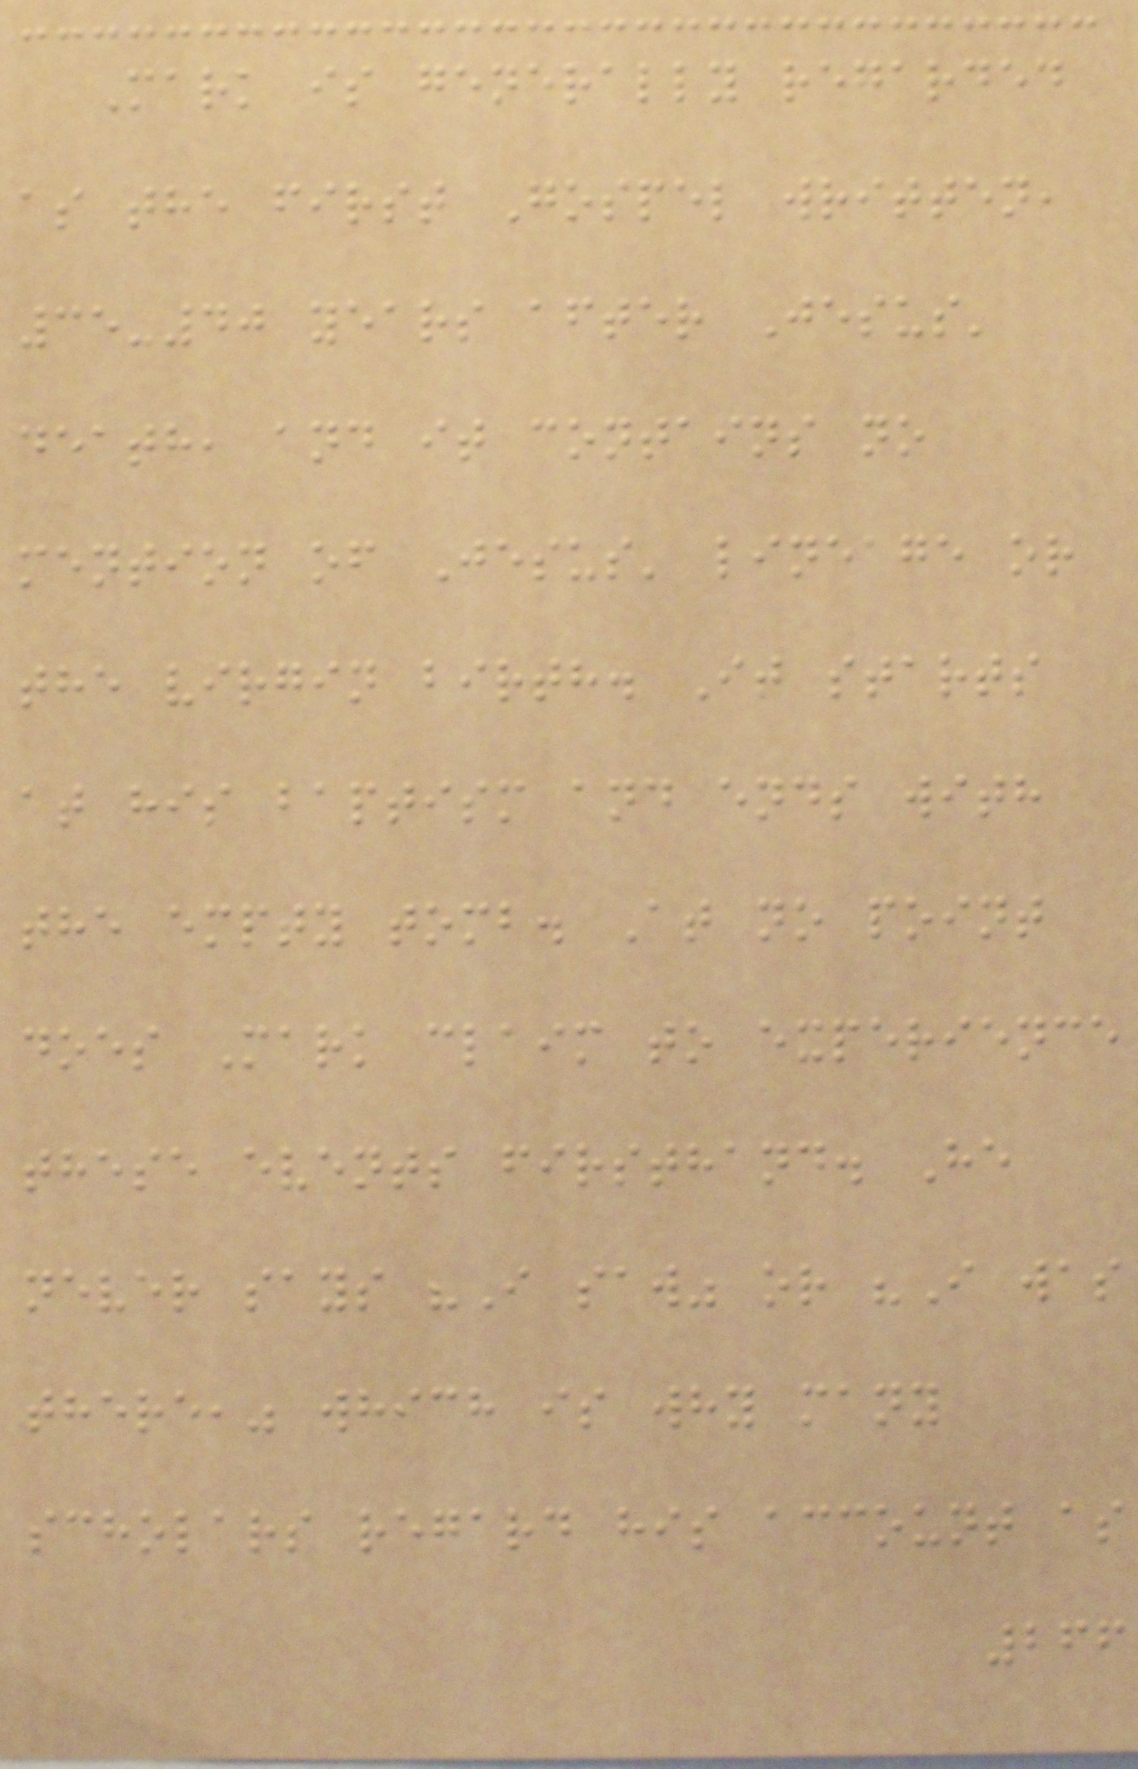Mark is generally regarded
as the first Gospel written,
35-40 years after Jesus'
death, and it contains no
mention of Jesus' lineage or
the virgin birth. It starts
at his baptism and ends with
the empty tomb. At no point
does Mark claim to experience
these events firsthand. He
never says "I saw" or "I was
there," which is why many
scholars regard his account as
266
